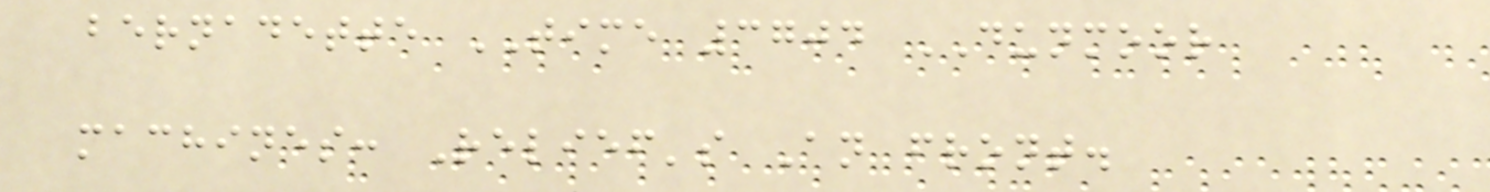bernadette TIME 3704 DUNMOOR
machines: Relief's An front.
